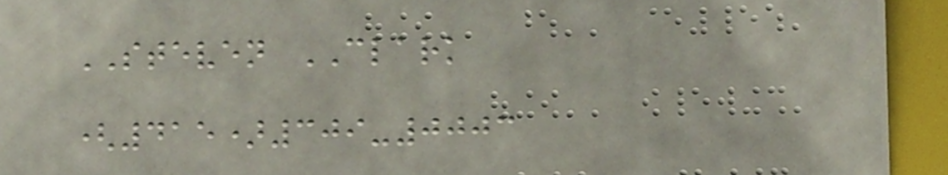STEVEN CLARK
(415)309-0003
